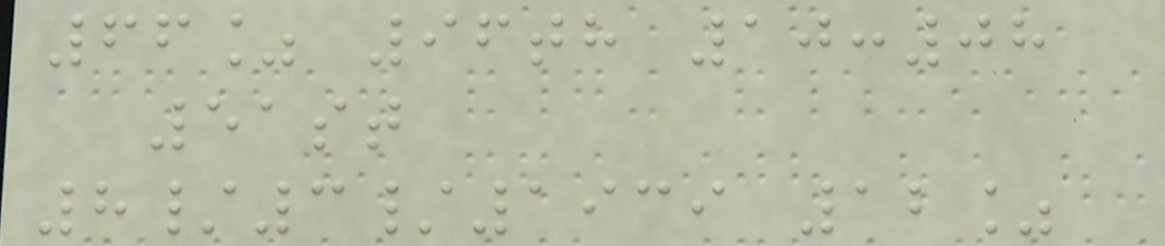66% 96th 10:08
51st
8/3/1939 12%
